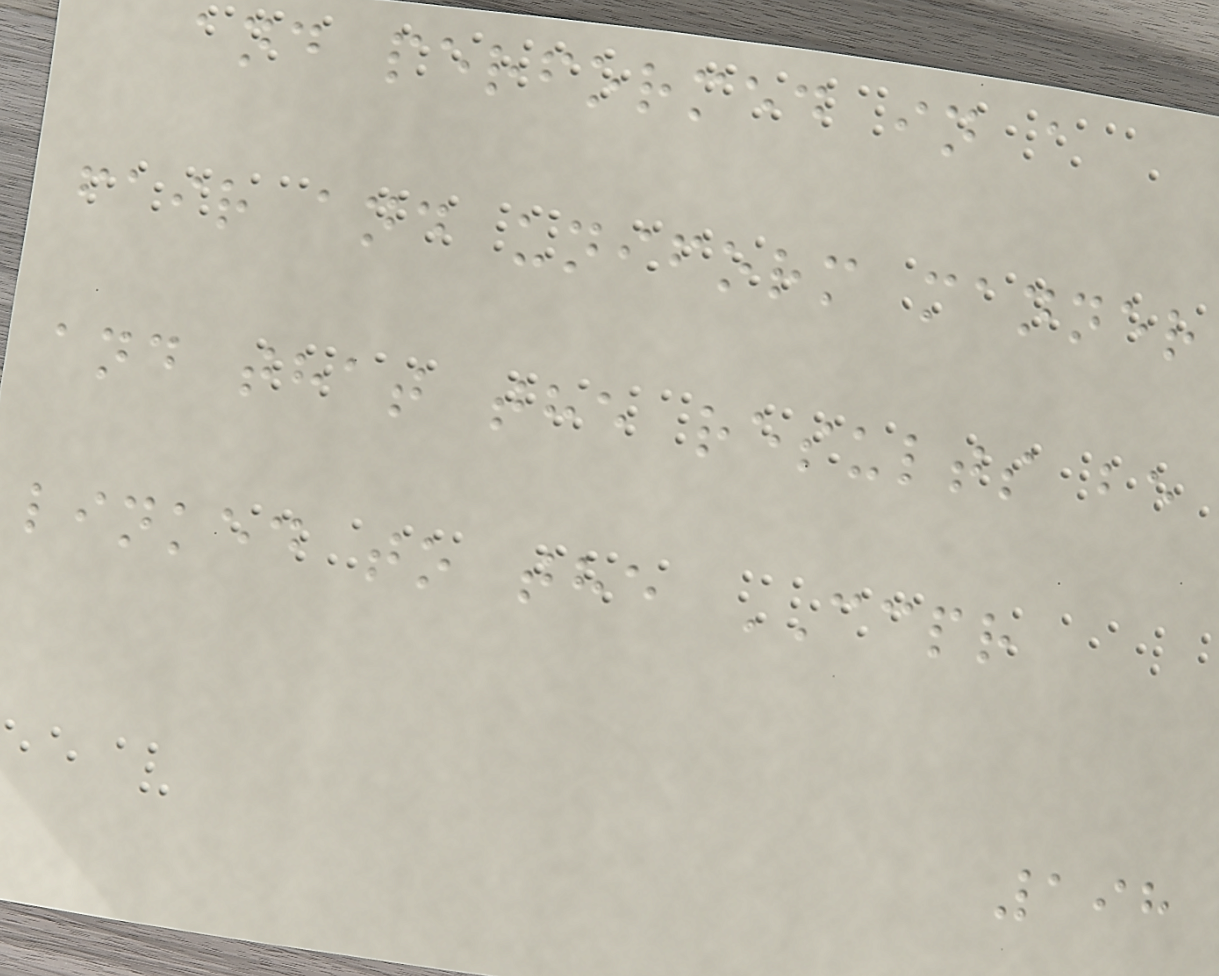and performed in a
fair and uniform manner
and that the results be
linked to the CCPR
198
